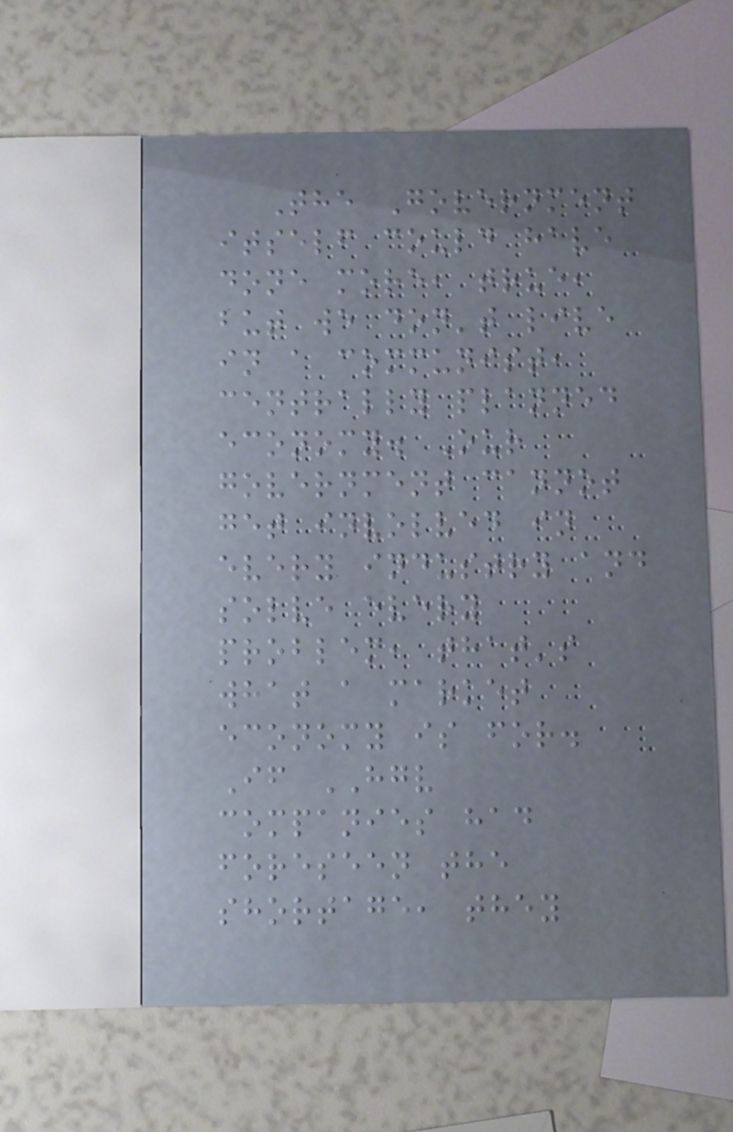The Government
itself could have
done more, true,
but we don't live
in a communist,
centrally planned
economy. Our
government cannot
get involved in
every industry and
solve every
problem, that's
what a market
economy is for.
If HGV
companies had
foreseen the
shortage, they
